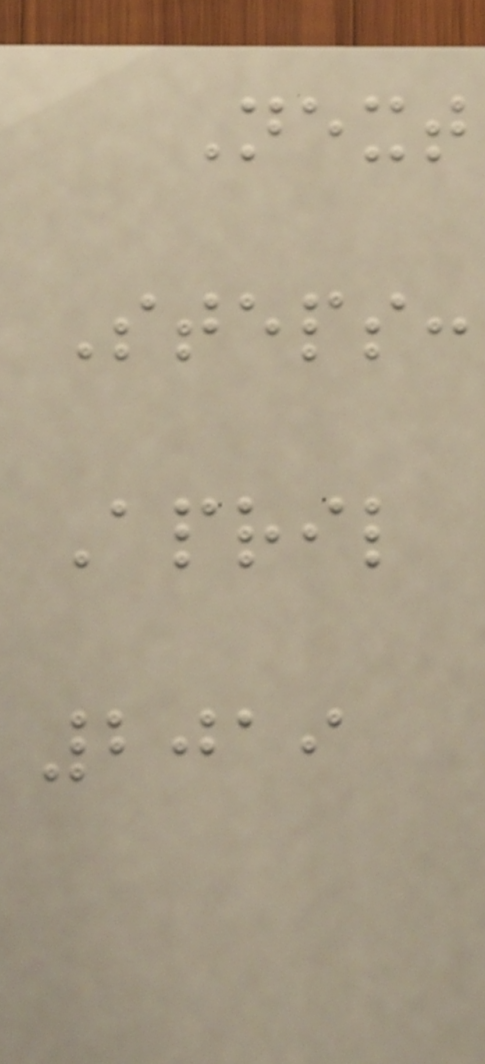Next
Steps:
April
2019
